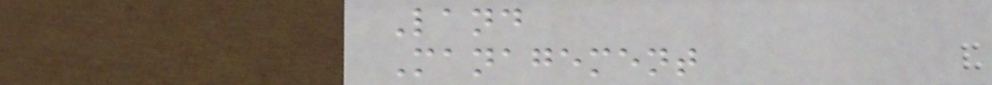Land
Management
